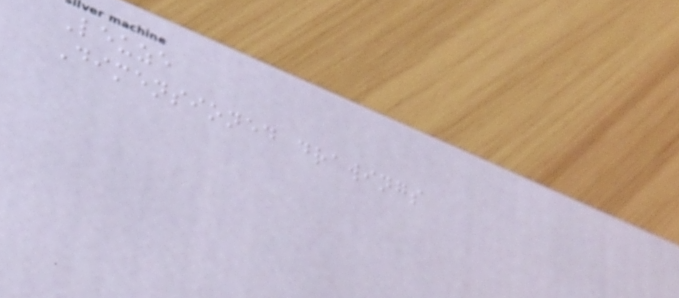Leuze
Dimensioned drawings
